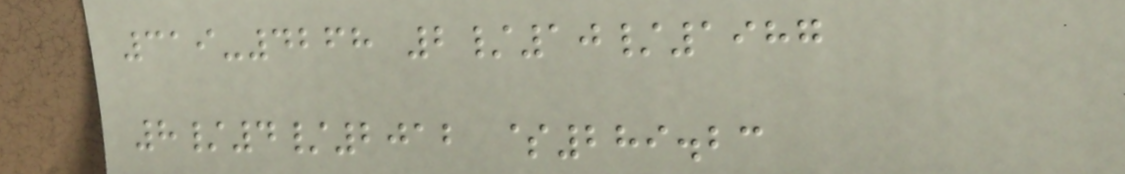319-4268 2/10/1987
8/4/2012 $289.23
